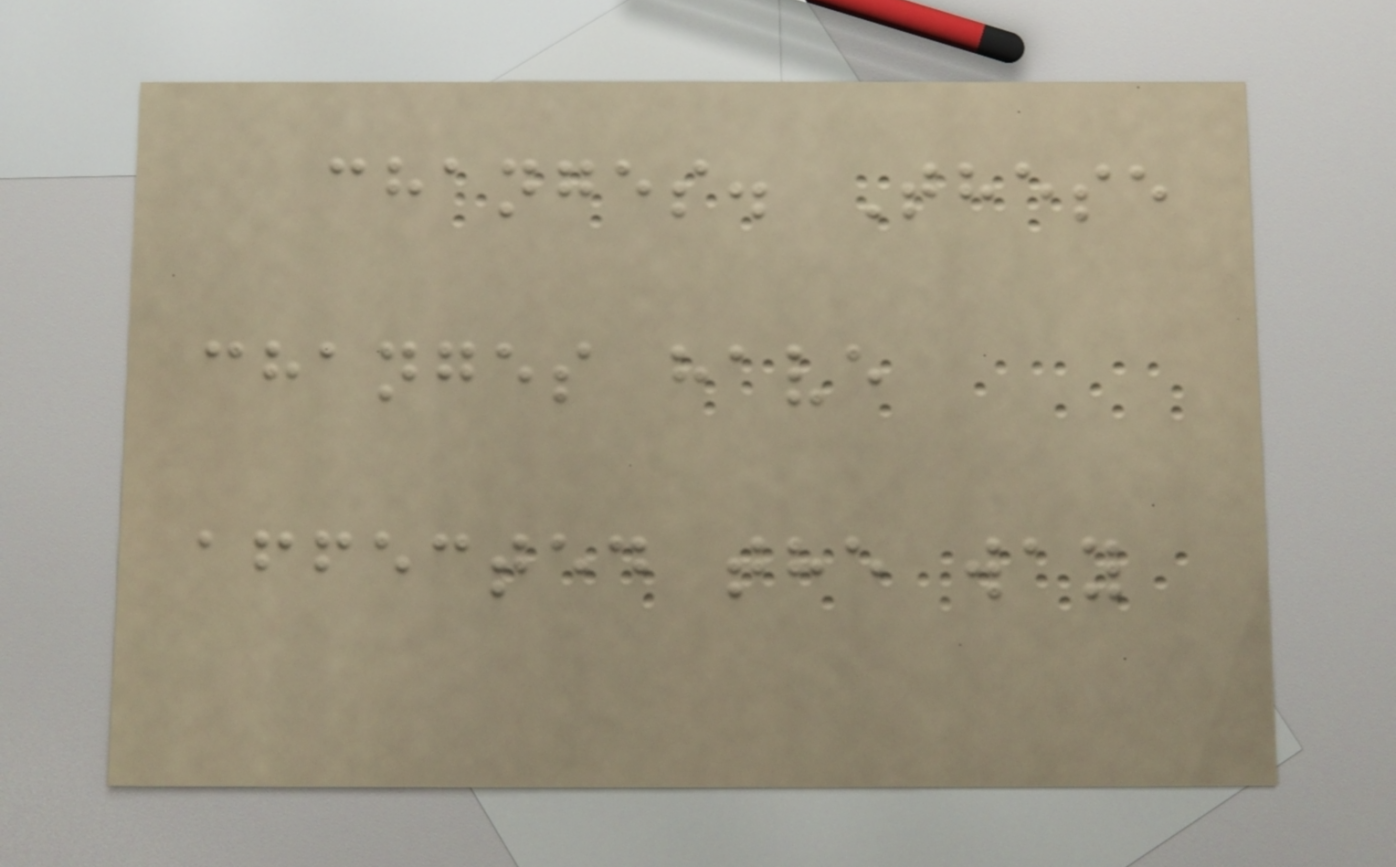changes. These
changes have
affected the way
